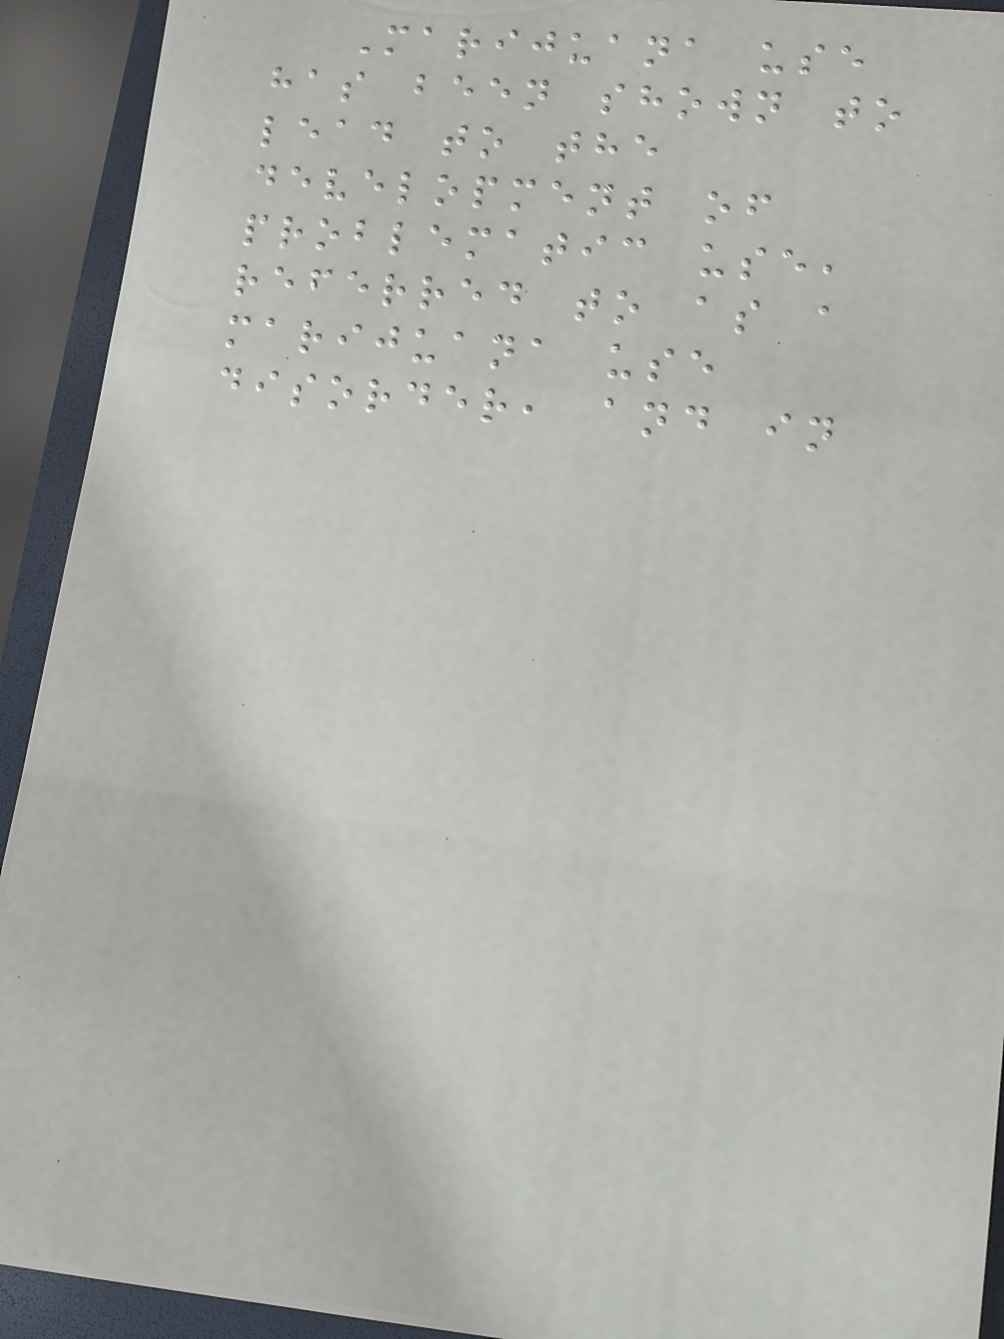Marijuana use
has been shown to
lead to the
development of
problematic use,
referred to as a
marijuana use
disorder, and in
